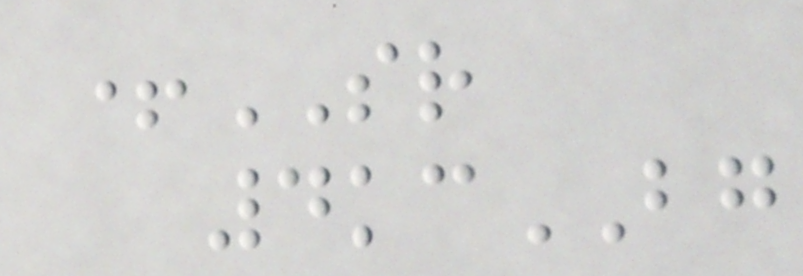+SR
4kcBG
